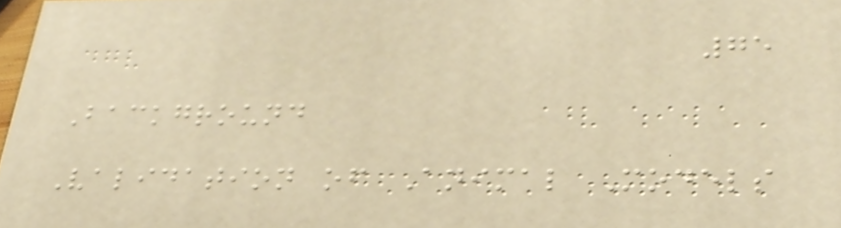75
Background
Validation of Animal Models
